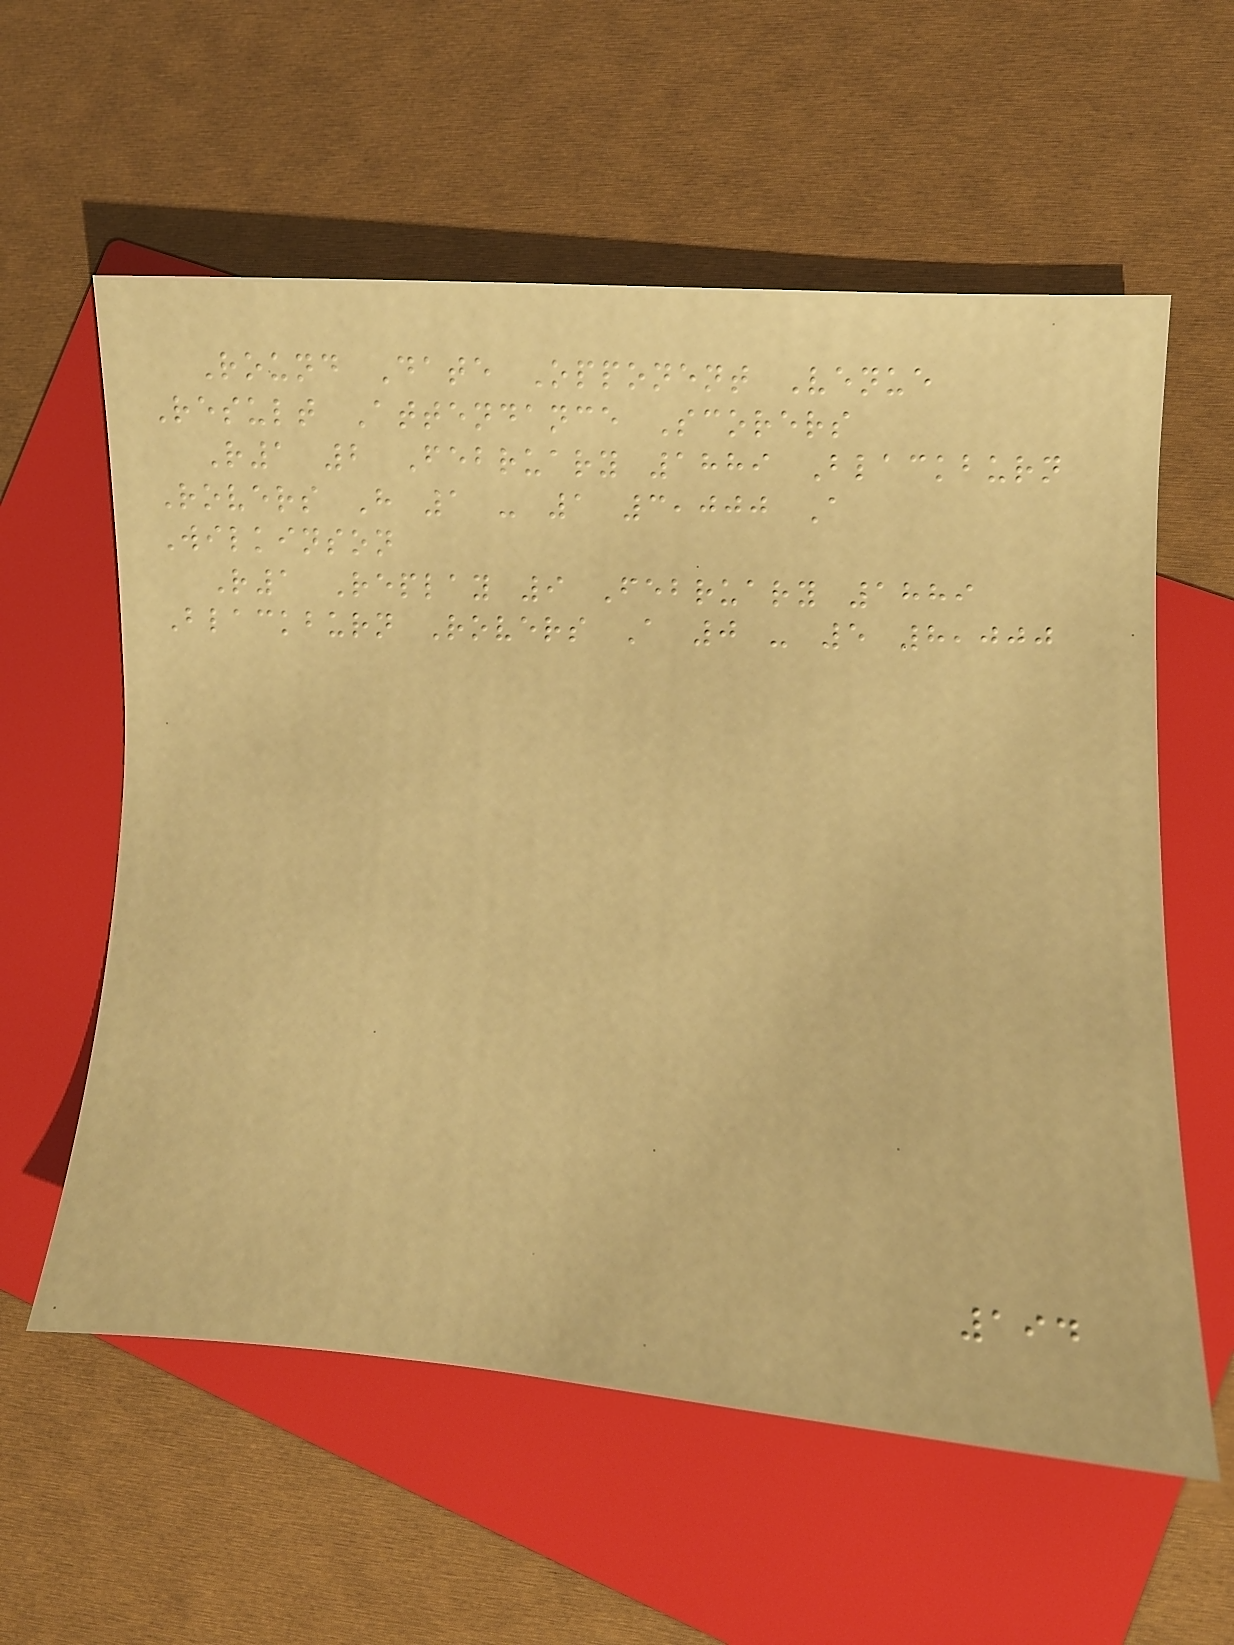Round Date Opponent Venue
Result Attendance Scorers
R1 2 February 1889 Blackburn
Rovers H 1 - 1 3,000 A
Wilkinson
R1 Replay 9 February 1889
Blackburn Rovers A 0 - 5 8,000
194
